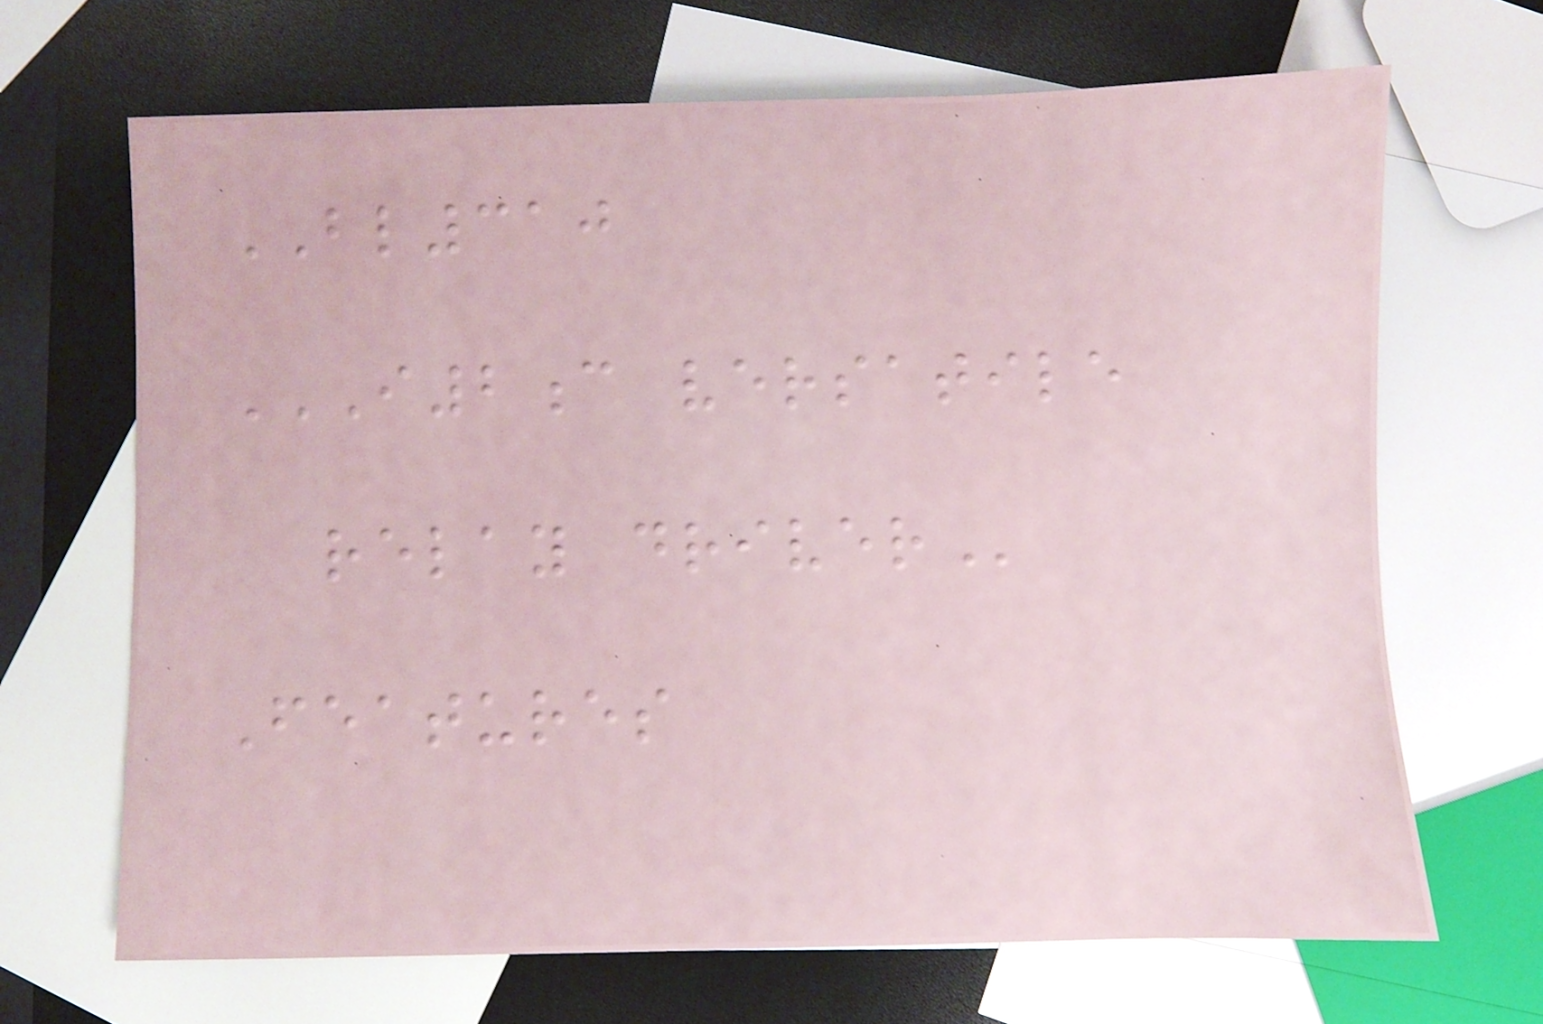BL310
I2C VERSATILE
RELAY DRIVER
Features
